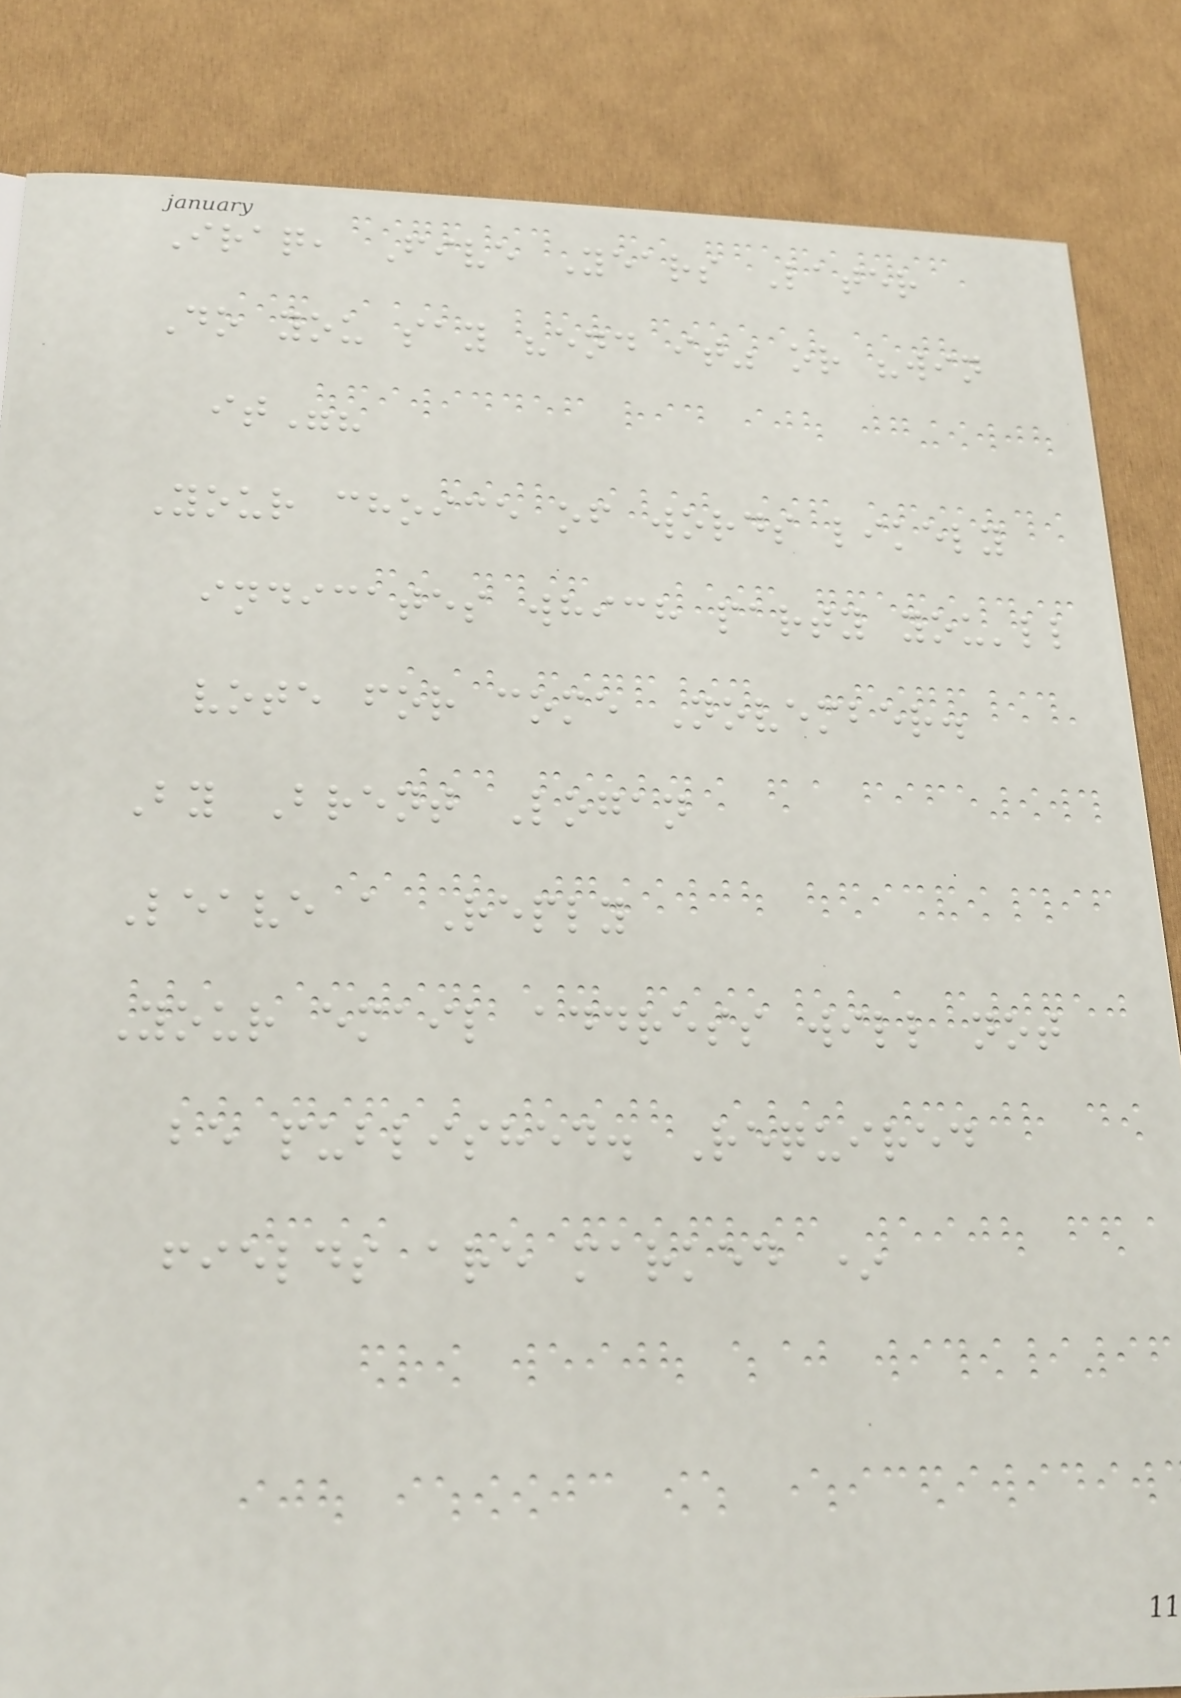Iraq, Five Years Later
Do you say "end it" or "win
it"?
Your choice of words likely
indicates which party you'll
vote for come November.
By Brent Logan
Leave a Reply
Your email address will not
be published. Required
fields are marked *
